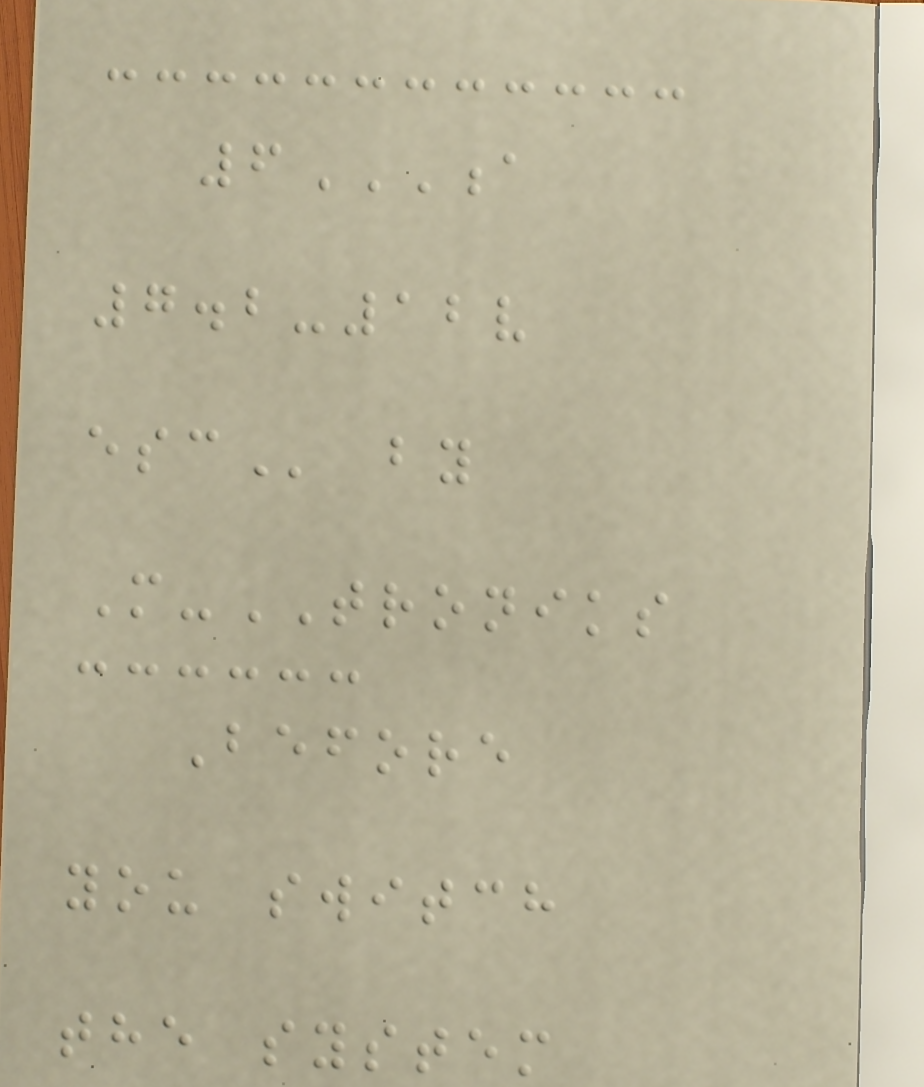6A
7.2-12V
ESC by
M-TRONIKS
Before
you switch
the system
